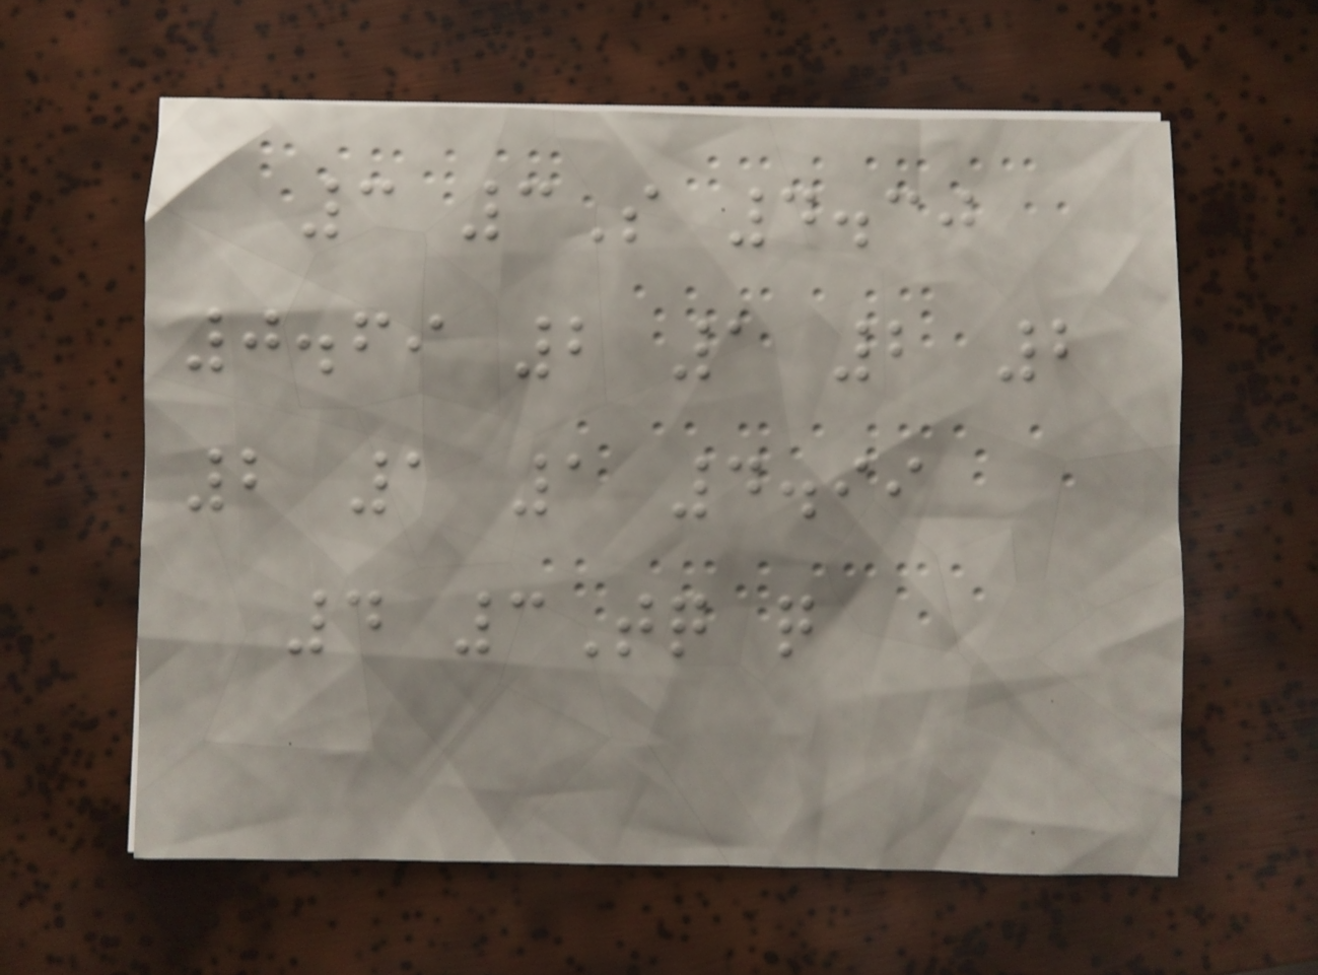3 3S 4.30
0.69 2 1 2 2
2 1 1 4.99
4 3Tq q
